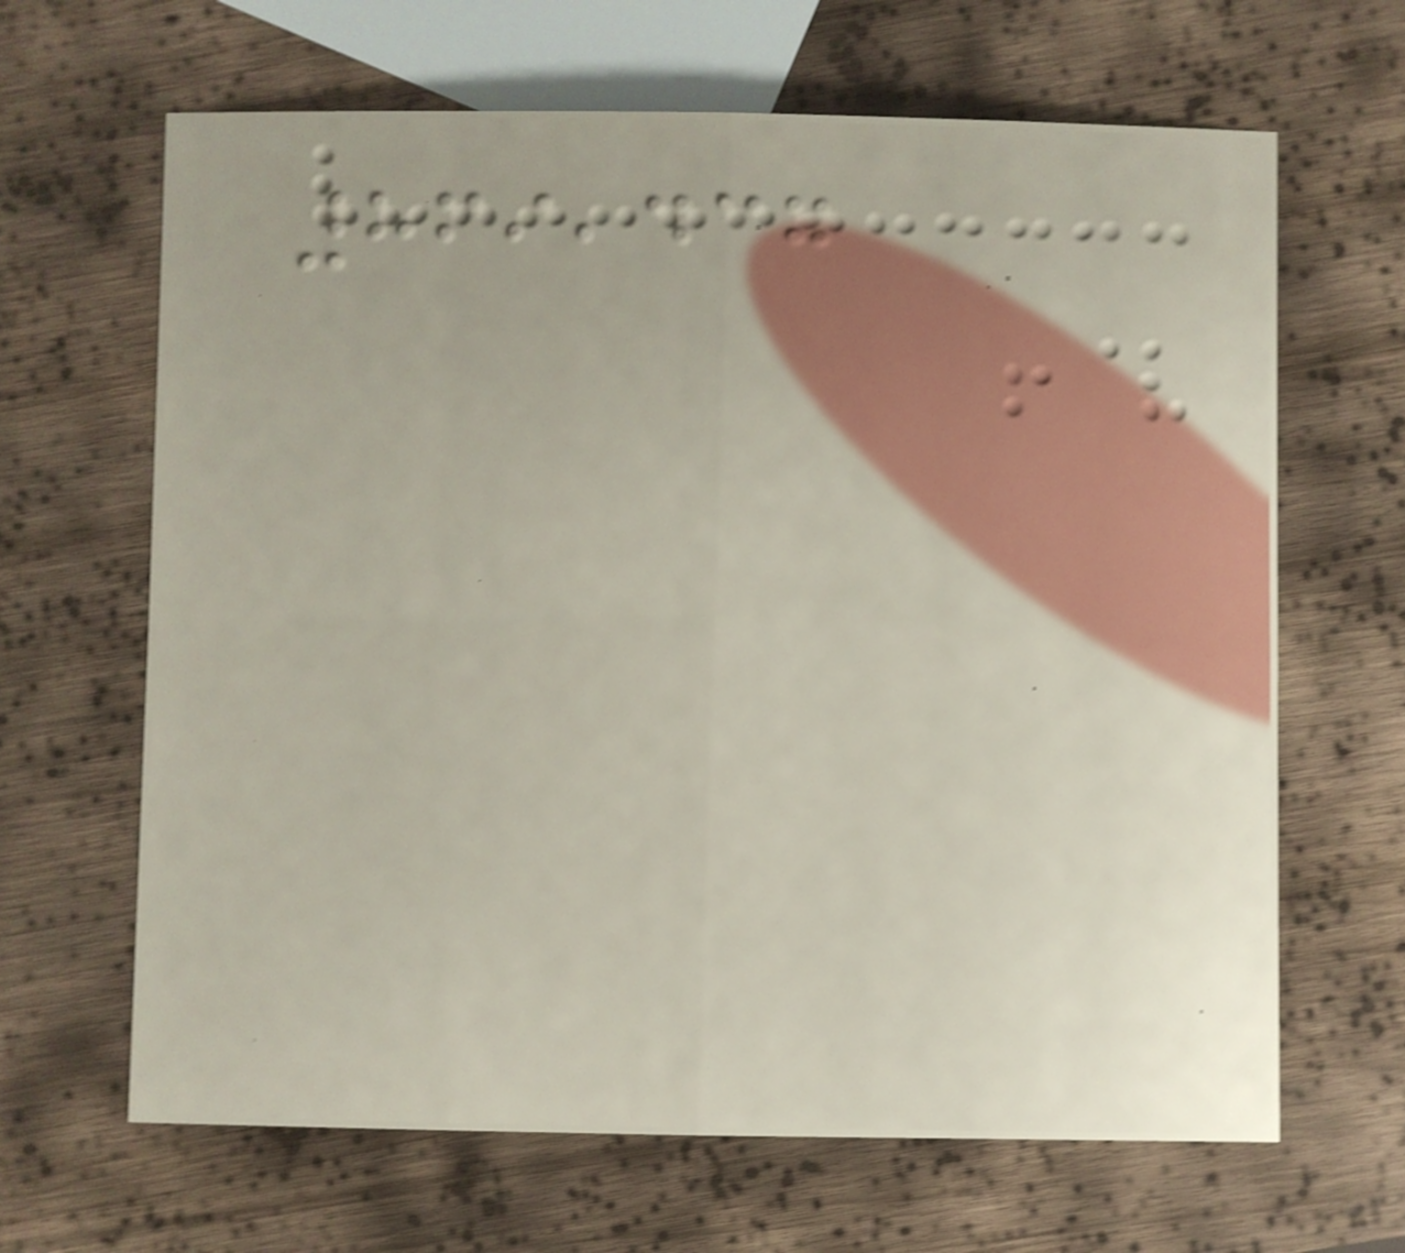869,437
